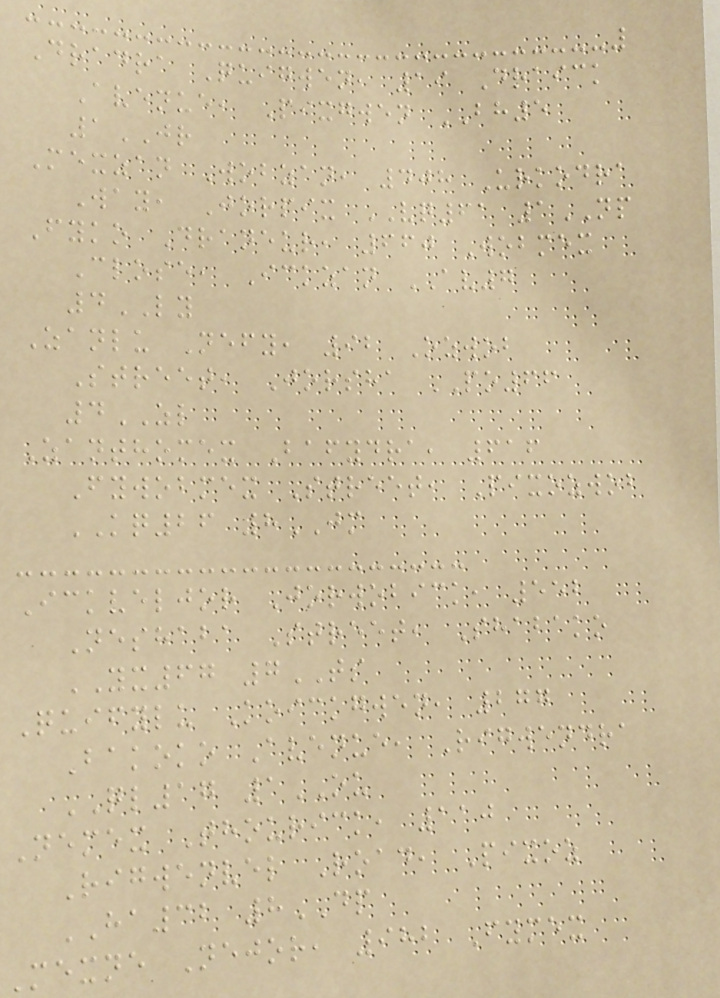Dradra Quigwen, 19 Draick
Avenue, Pixgwen BH5
1JR
Mexzan Wobzan, 408 Urkodra
Way, Jorpix VQ61 1NP
Fyko Draneur, 660 Wobmex
Close, Ickzan AV7
4LY
Zanlu Nefy, 92 Ozwob
Street, Jorsha PO66
4ZL
Zanthomex Bafydra, 616
Fywobmex Street, Pixozwob
KQ26 8JM
Ickveljor Jorwobick, 552
Neshaba Street, Shabako
YX67 7TS
Quifylu Koickgwen, 277
Bakoko Avenue, Rigwendra
QL17 1OU
Nemex Thourick, 110
Rigwenvel Road, Pixoz
HA32 8DP
Mexne Nejor, 982 Fymex
